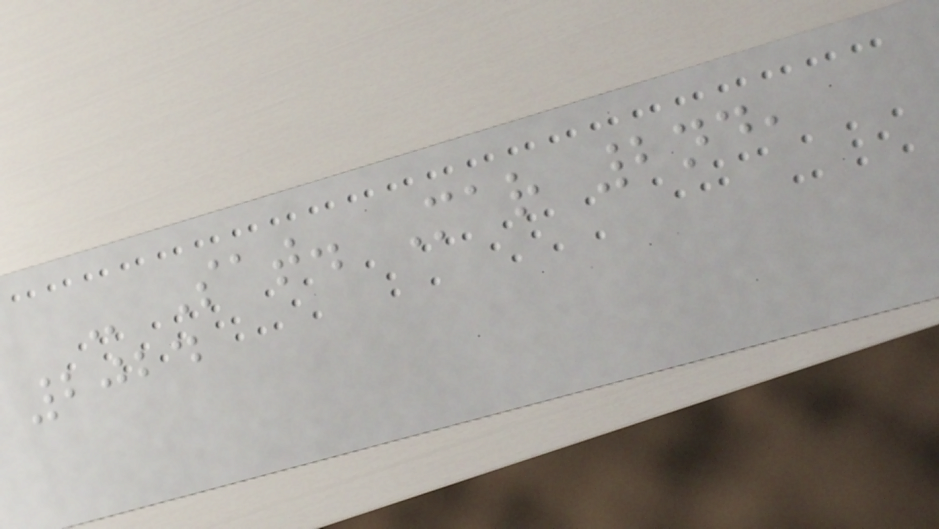- Sat. Mar 2nd,
2024
